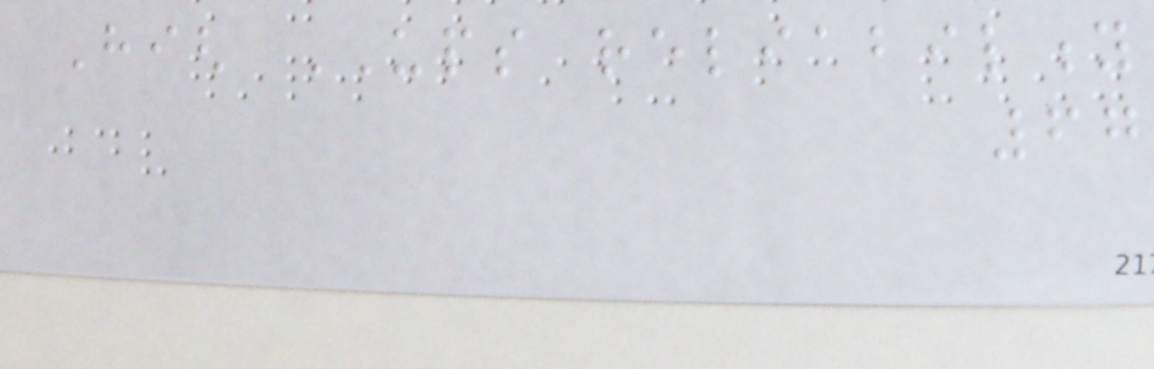High UPS reliability
67
